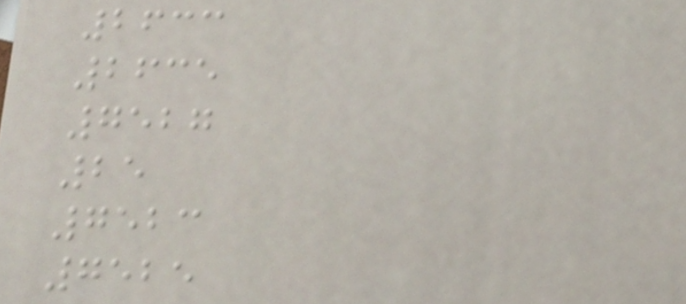2633
2635
7527
25
7523
7525
